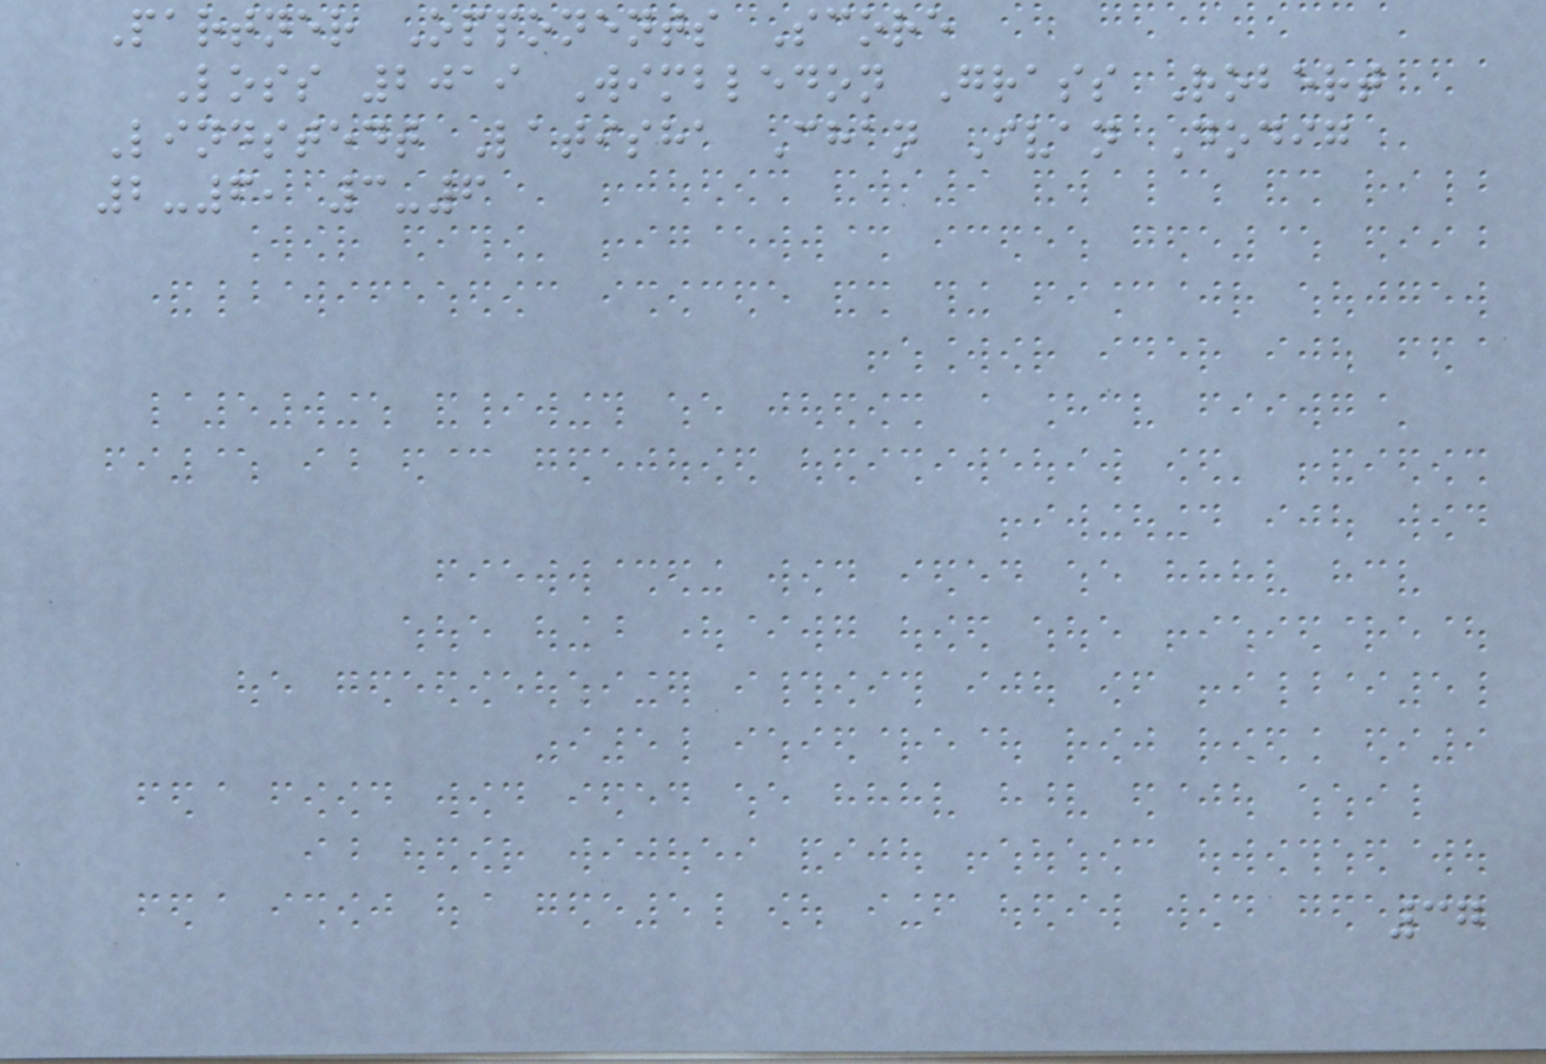Partner Opponents Score
Loss 2019 Wimbledon Grass Robert
Lindstedt Latisha Chan Ivan Dodig
2-6, 3-6
37
